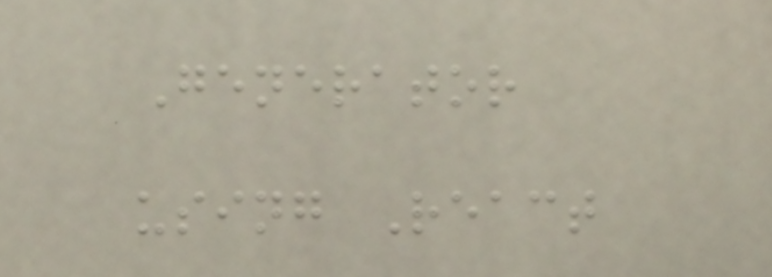Generator
using React
